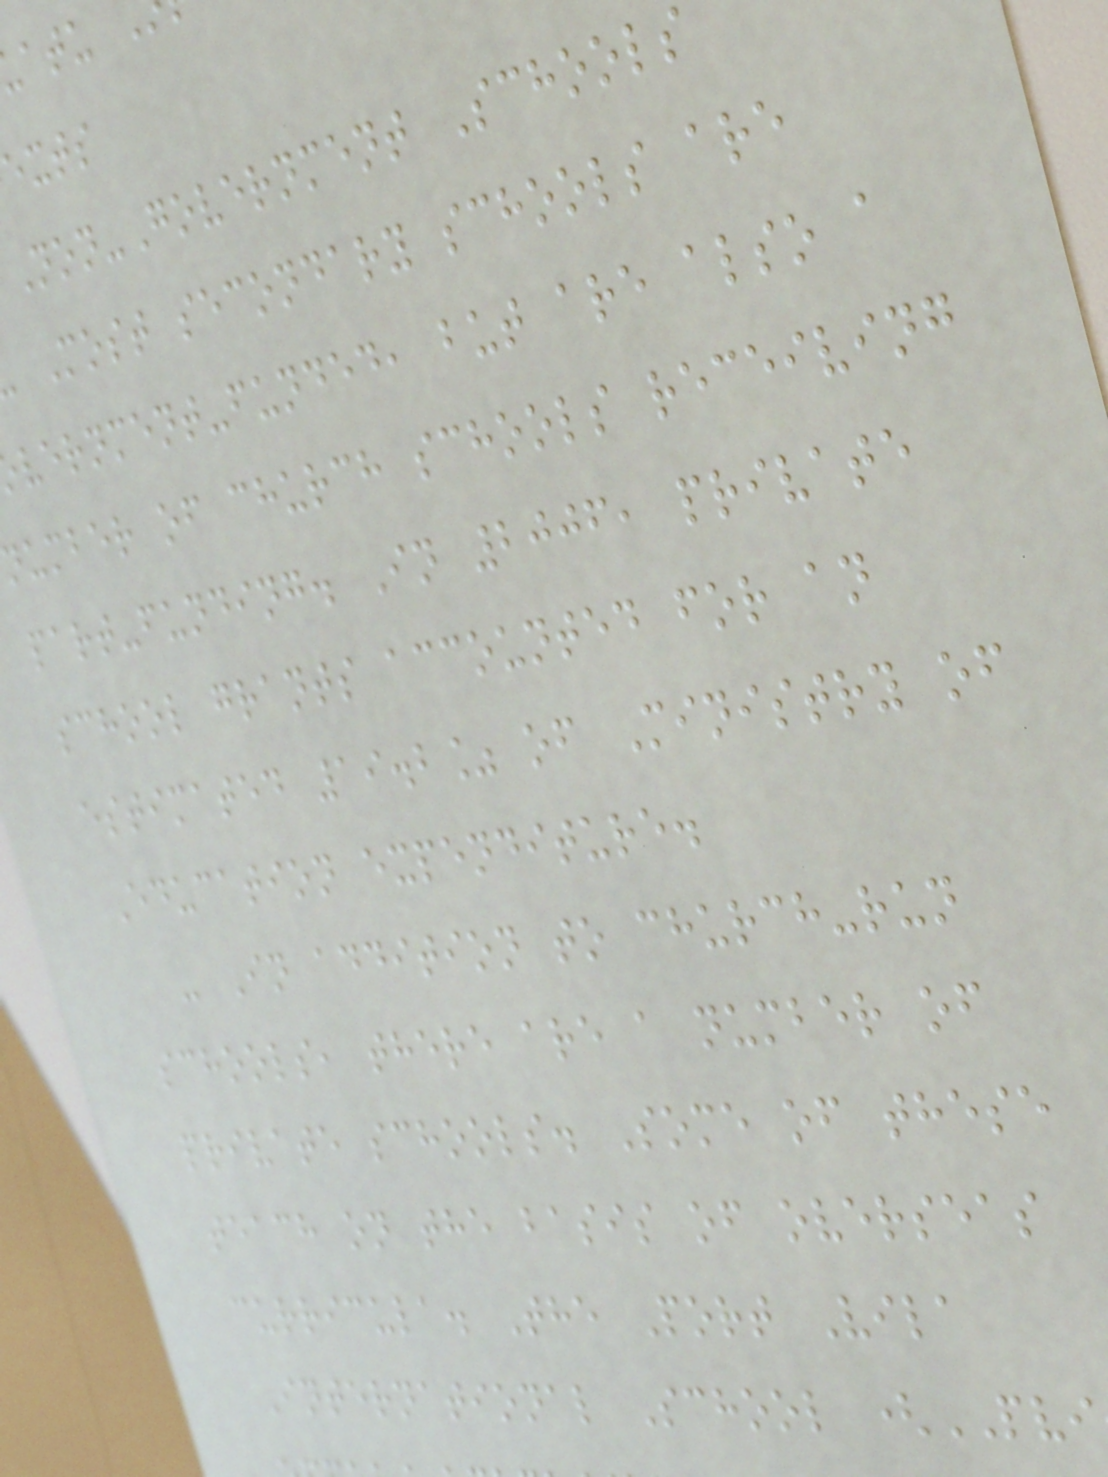exts
Non-Government Schools
Most secondary schools are
vernment-funded, but are also a
number of church schools receiving
part-funding. In 2006, private
school grants accounted for an
estimated 19.2% of Ministry of
Education expenditure.
- In addition to church-run
schools, there are a number of
private schools. Some of these
teach on the basis of overseas
curricula. The Port Vila
International School (PVI
